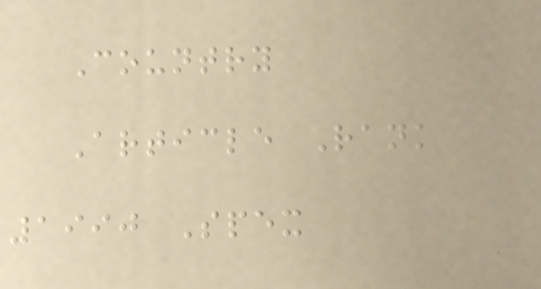Country
Article Rank
1990 Spex
